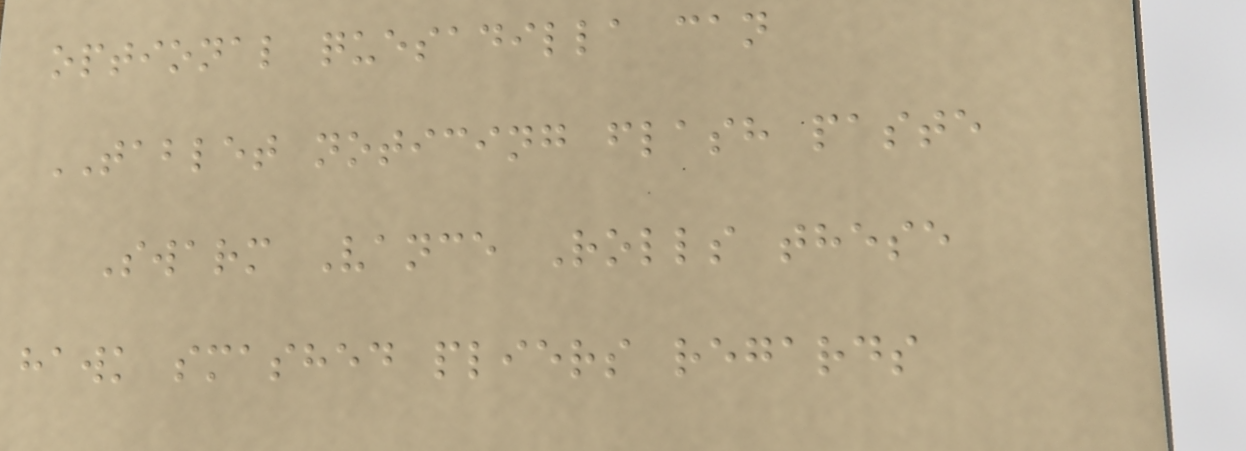optional quesadilla can
TABLET noticing flash paste
Swarm Vance Rolls these
hawk smashed pliers regards
